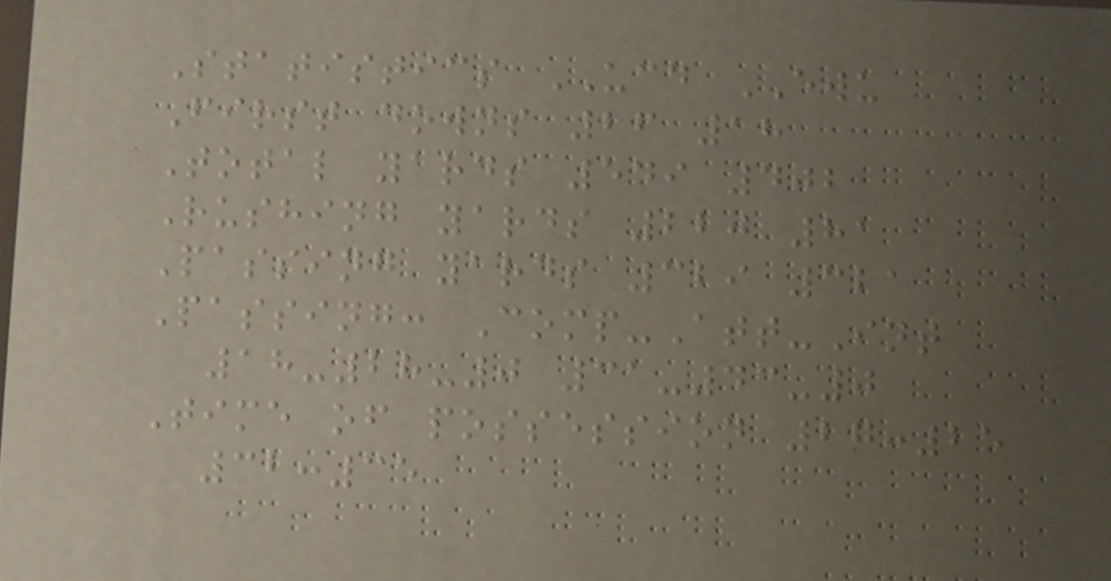Statistics UCD EWU
First downs 26 18
Total yards 549 402
Rushing yards 220 81
Passing yards 329 321
Passing: Comp-Att-Int
18-28-0 31-43-0
Time of possession 27:25
32:35
